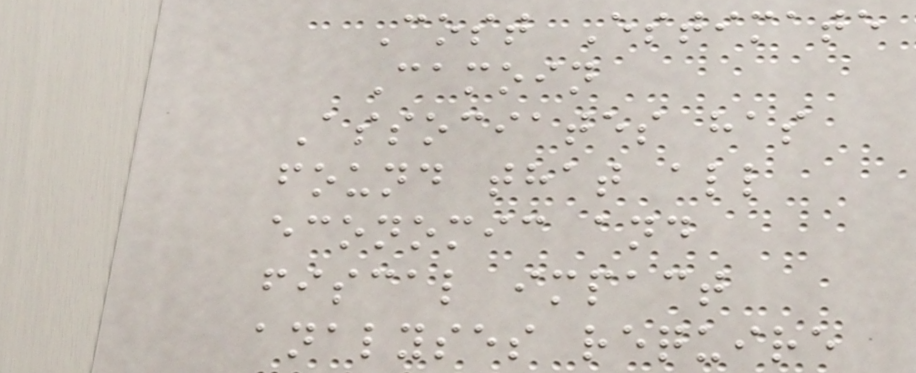Cost Estimate
Camoin
Associates has
found that all
economic and
fiscal impact
analyses require
